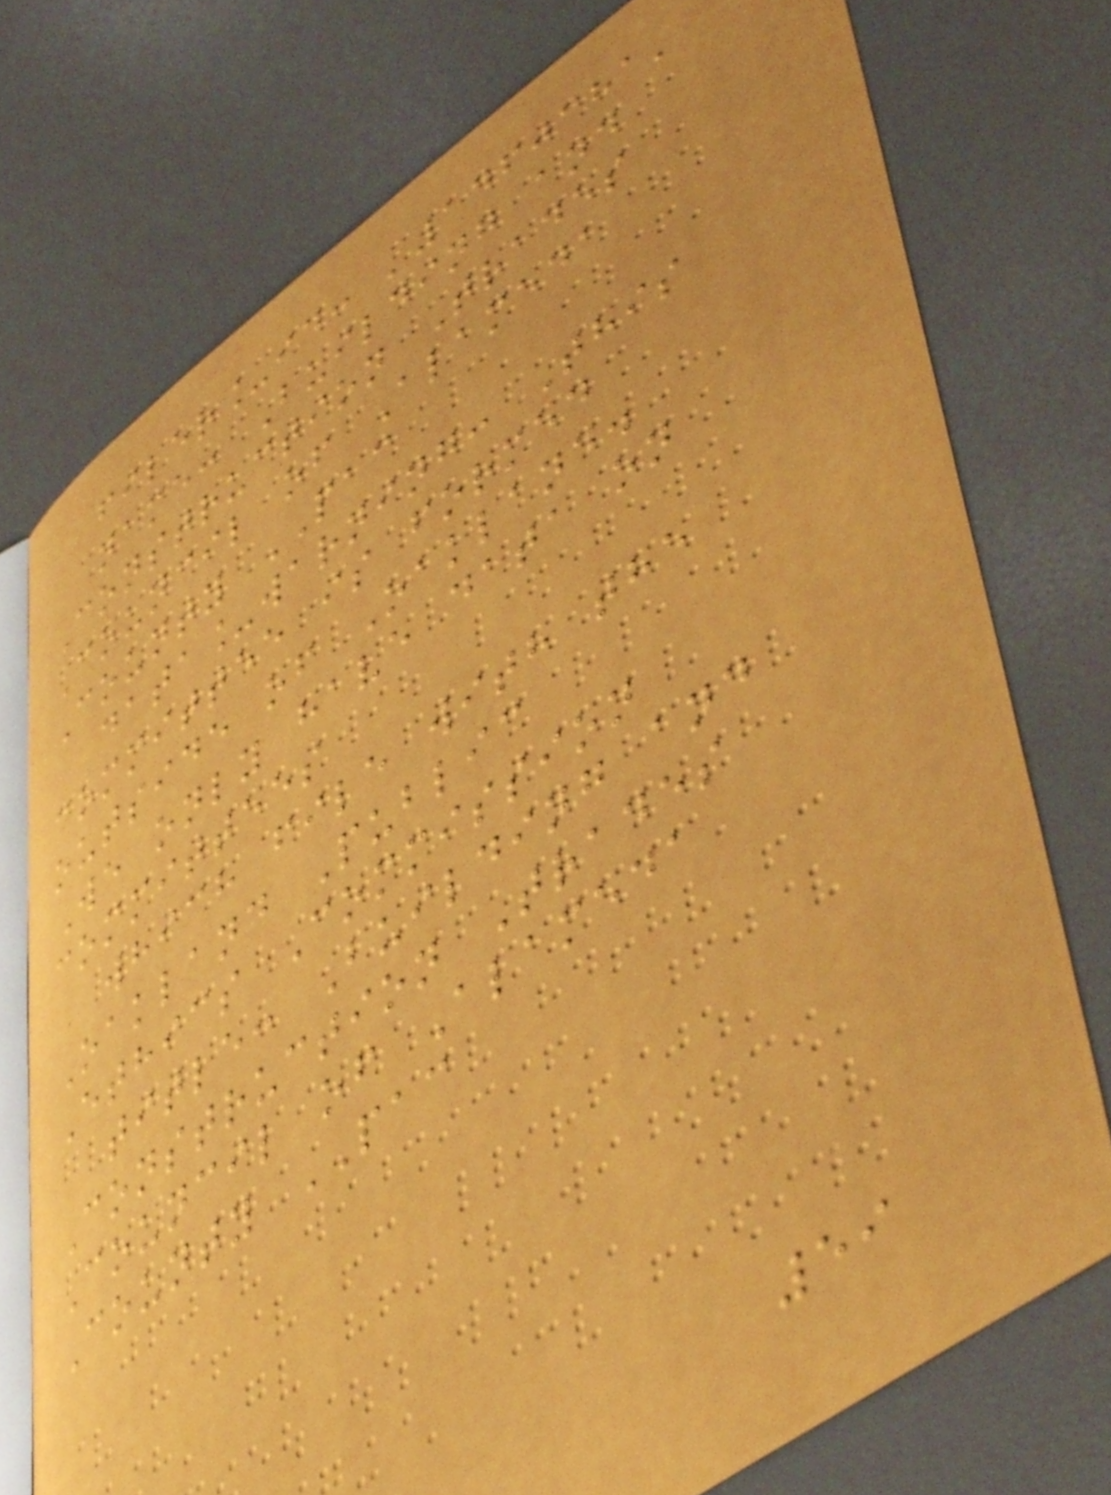filer_id: '1460381'
name: Building and
Construction Trades
Council of Alameda
County PAC
data_warning: This
committee is formed
outside of Oakland.
We only have data on
committees
which file with the
Oakland Public
Ethics Commission
title: Building and
Construction Trades
Council of Alameda
County PAC
59
